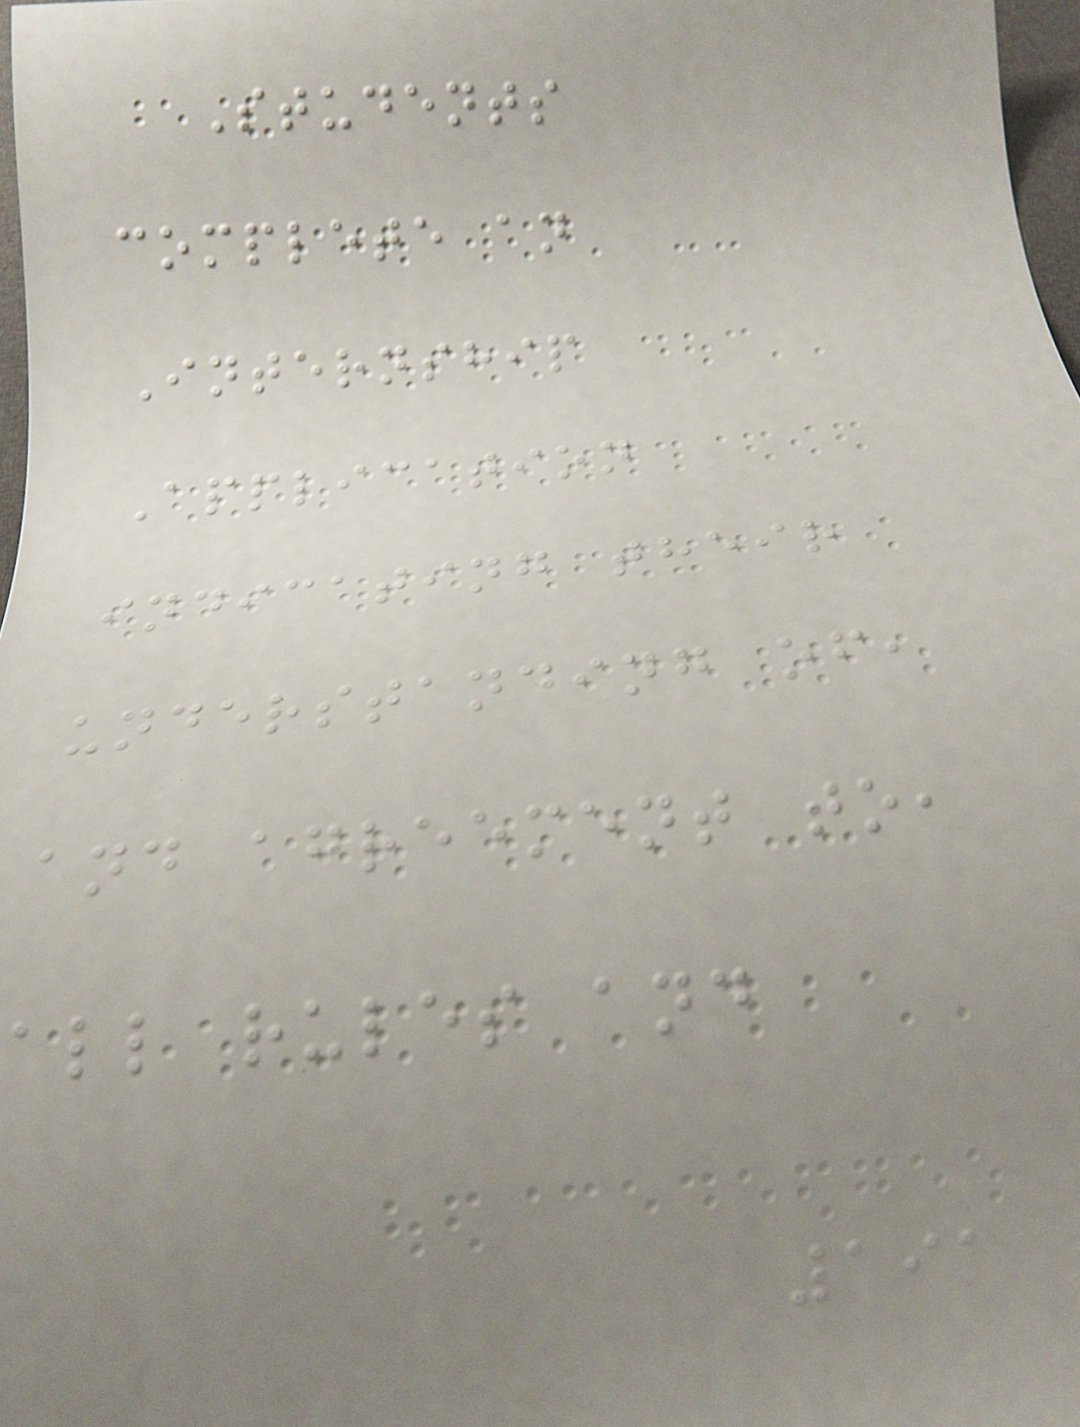Students
complete an
Internship
Application
indicating their
understanding of,
and agreement to,
all rules and
191
